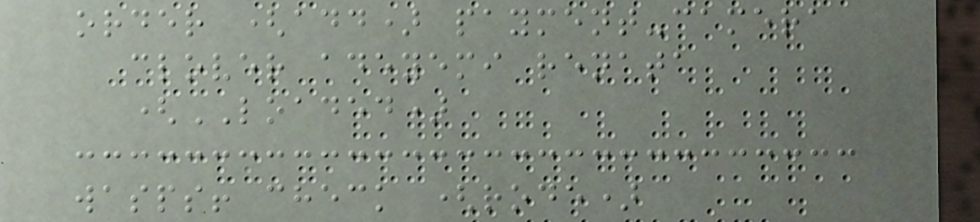order (add) payment-camera
clover adeyemi renata
(LOADED)
wasps! check (rode)
